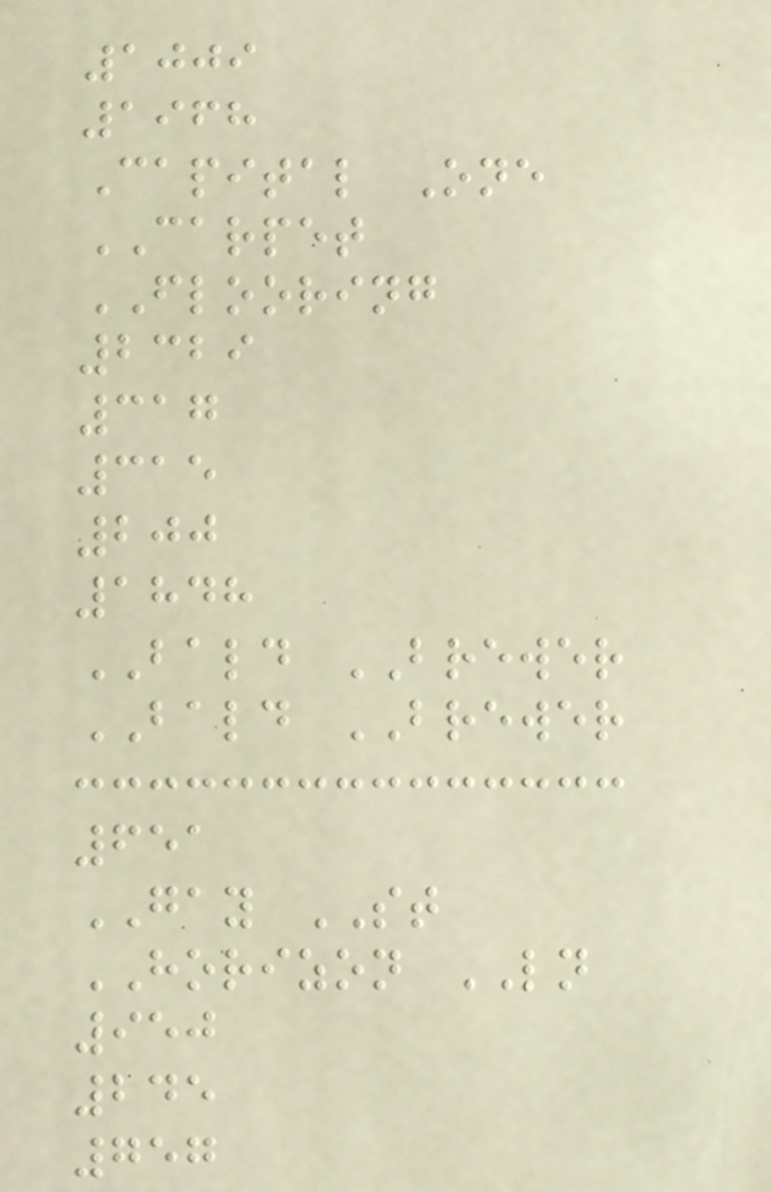1009
1968
Capital One
CARPET
FLOORING
2329
317
315
200
1848
BALD BREWER
BALD BREWER
651
GAY ST
HORIZON LN
950
245
757
